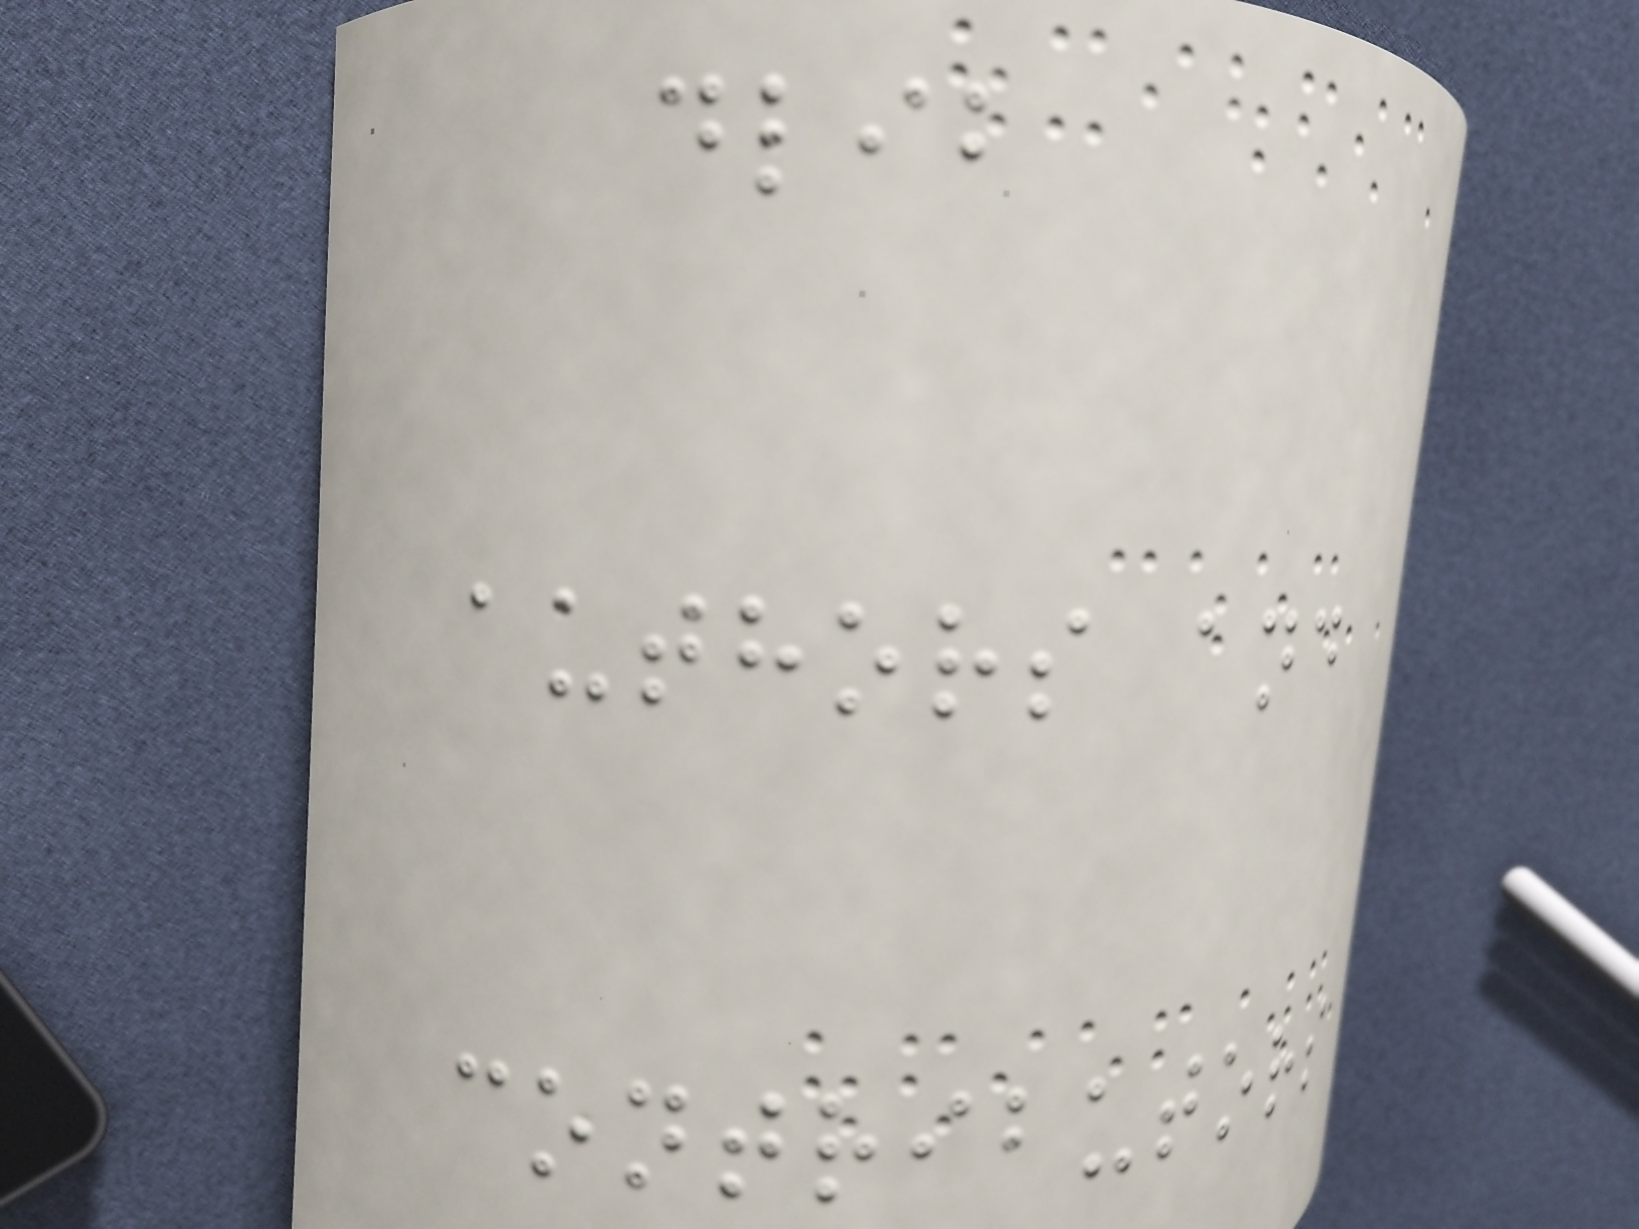dlib
authors and
contributors
